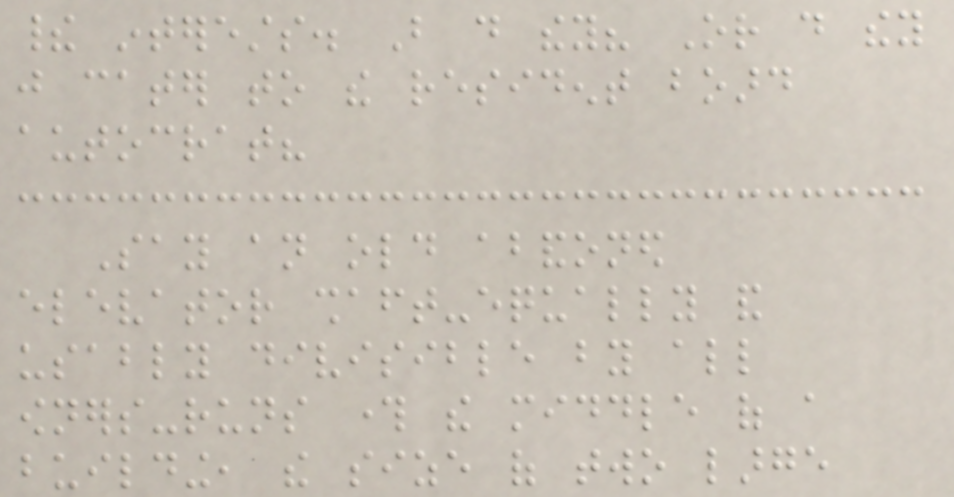their interests. But do they? Or do they
just cater to the resident board
autocrat?
Say an old abandoned
elevator shaft-equally and
usably divisible by all
owners-runs through the middle of a
building, the size of two large
